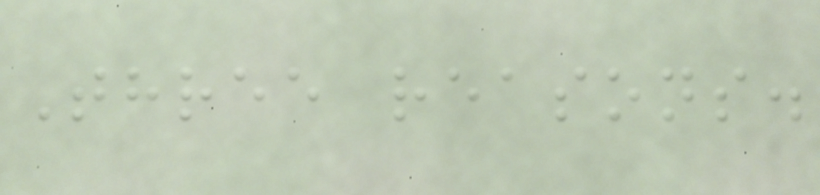Three reasons.
